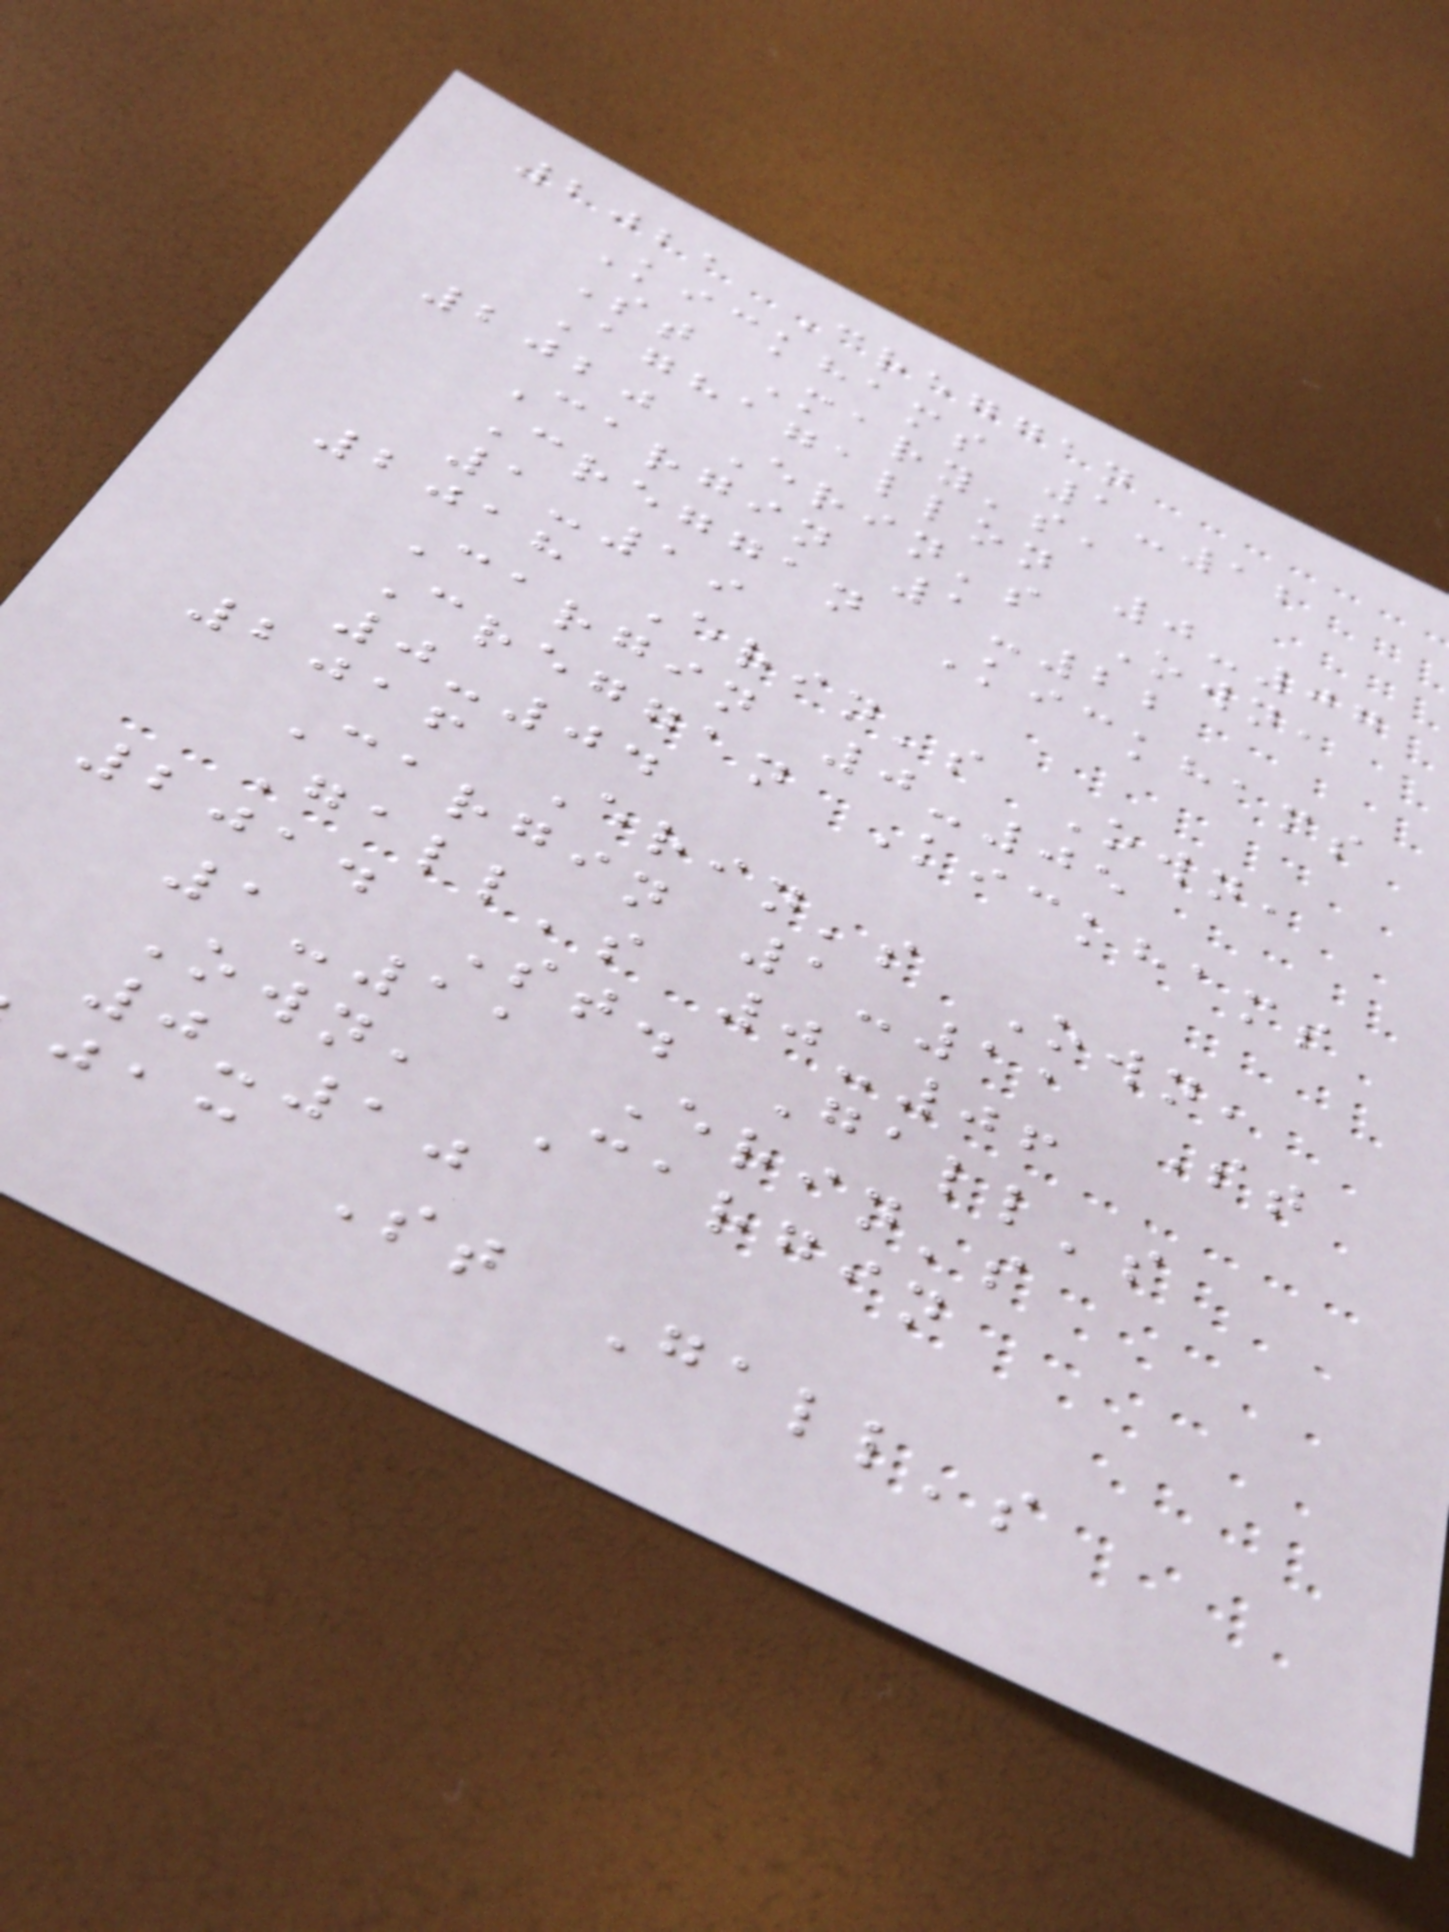2021 Creggan
Kickhams 1-12
St Mary's,
Aghagallon 0-07
2020 Erin's Own,
Cargin 1-22
Creggan Kickhams
1-19
2018 Erin's Own,
Cargin 0-05
Creggan Kickhams
0-04
2016 Erin's Own,
Cargin 1-11 St
Gall's 0-06
2014 St. Gall's
1-11 Erin's
Own, Cargin
0-10
jac St Gall's
